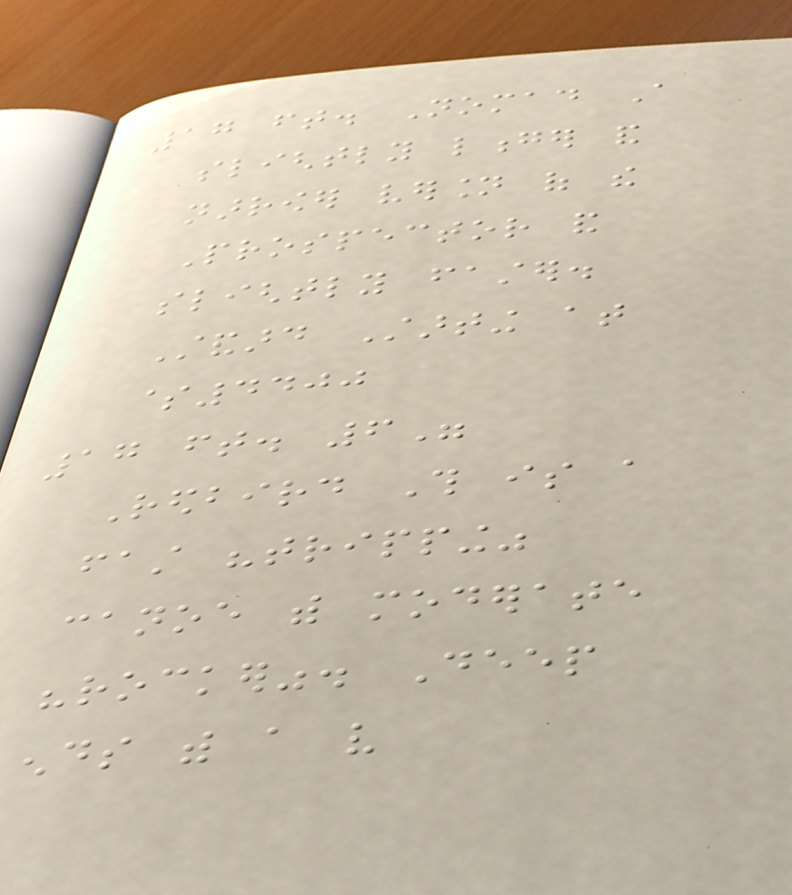17 ft. Nomad A
slightly longer and
narrower version of the
Prospector and
slightly faster.
Standard Starting at
$4400
17 ft. 6"
Redbird This is a
fast "tripping"
canoe with moderate
"rocker". Deep
ends with a very
